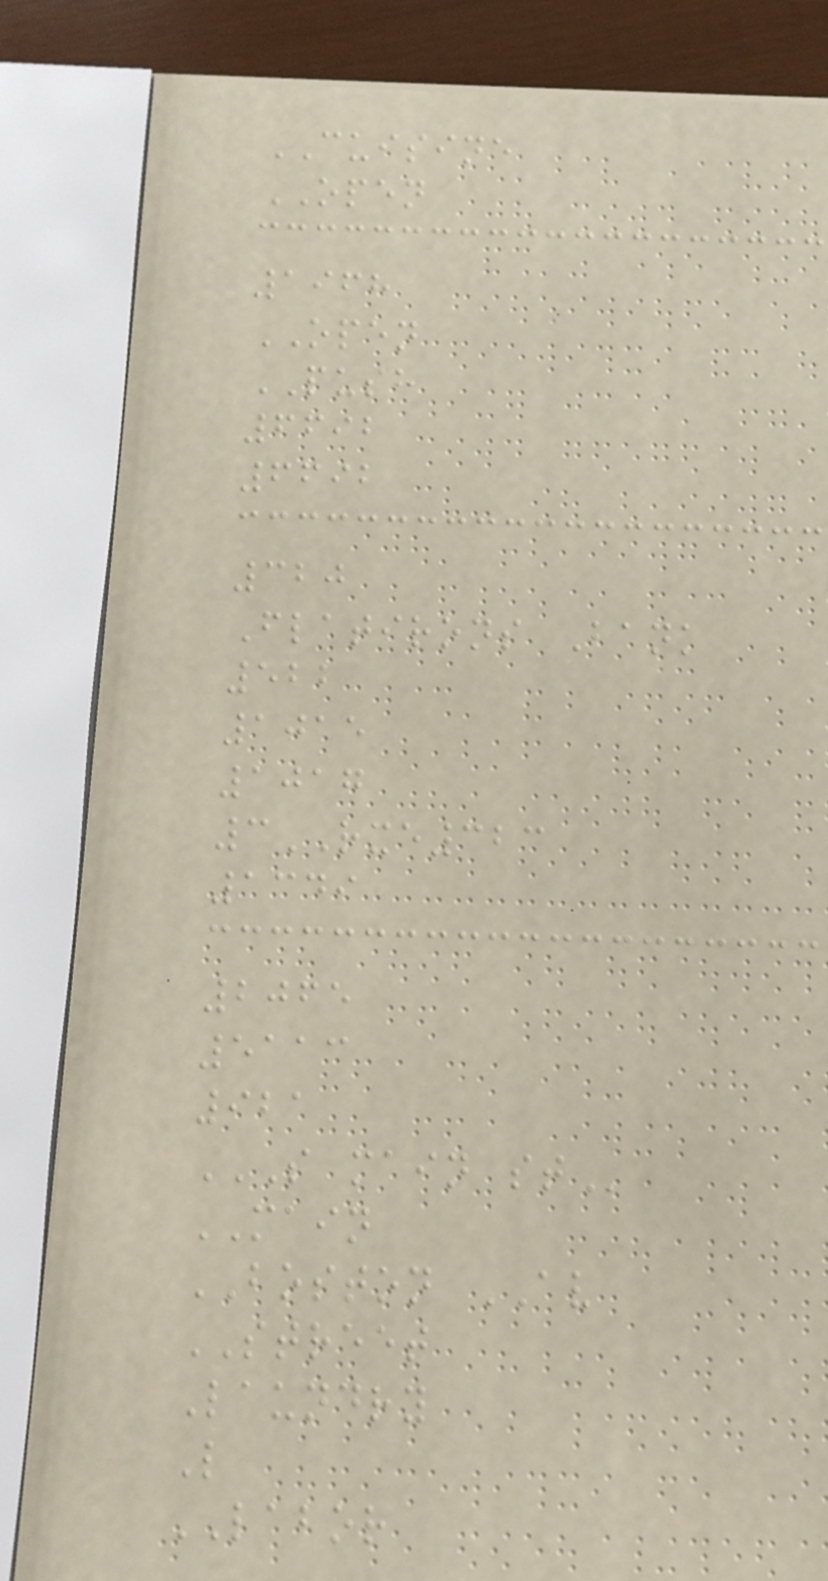CUISINE
OPEN
1968
OPEN
PUSH
6692
6692
320
Flatirons Bank
522
1015
1017
3RXE323
1349
2065
5113
921
S MAIN ST
MAIN
BOSTON AV
STREET
Laundry
L
LABOR
